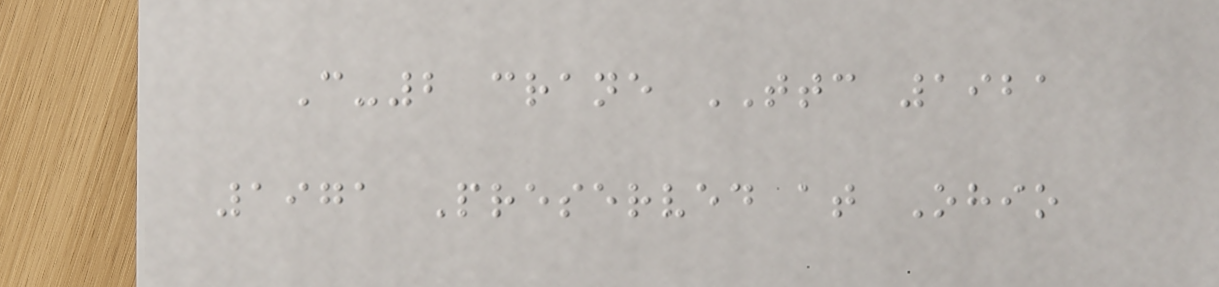C-2 crane TTC 1921
1971 Preserved at Ohio
